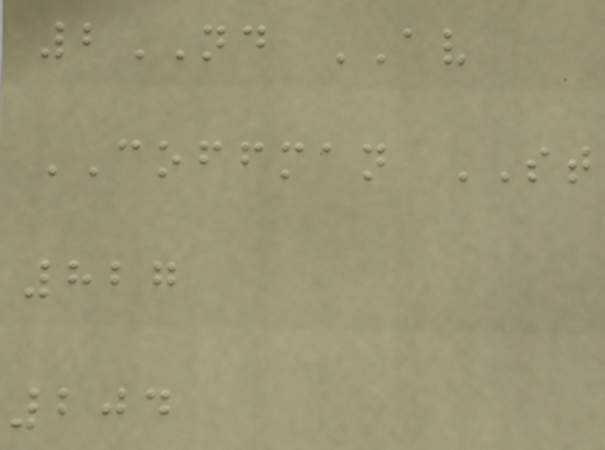2ND AV
COFFMAN ST
827
204
